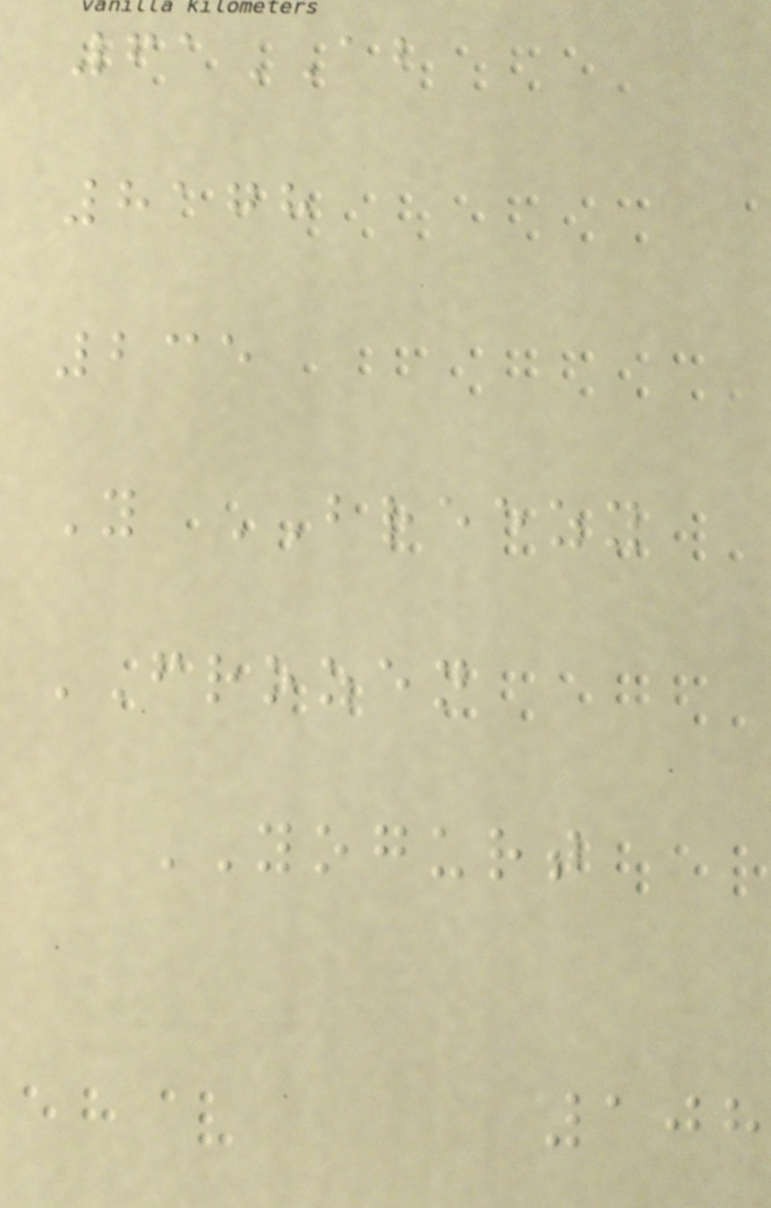61AB
8178
235
Y BREEZY
FROZEN
YOGURT
108
